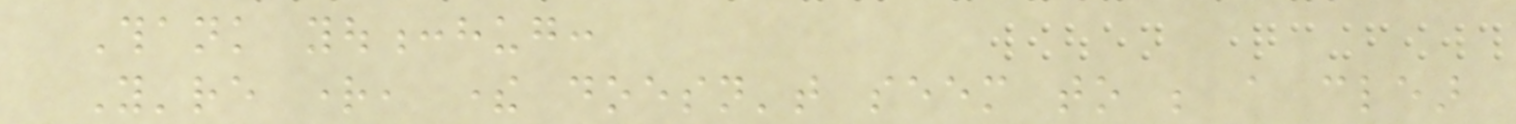Thank you:hug:
You're right, there doesn't seem to be a clear
